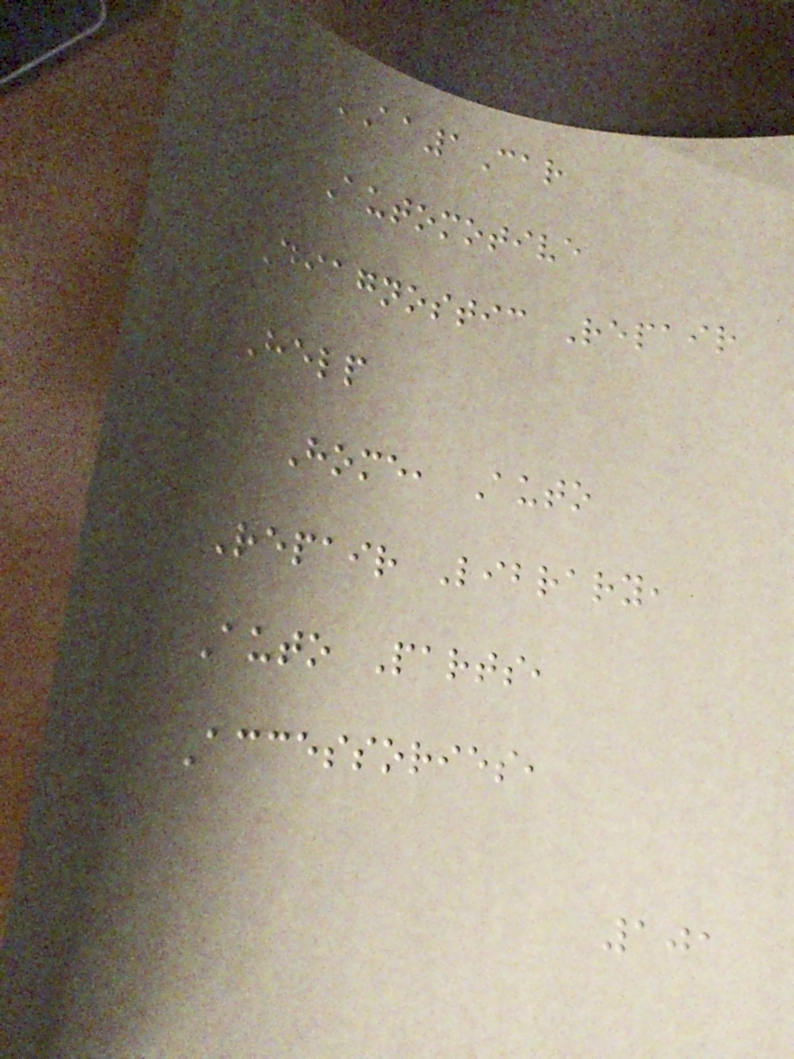AA1Car
Automotive
Diagnostic Repair
Help
Home, Auto
Repair Library,
Auto Parts,
Accessories,
101
